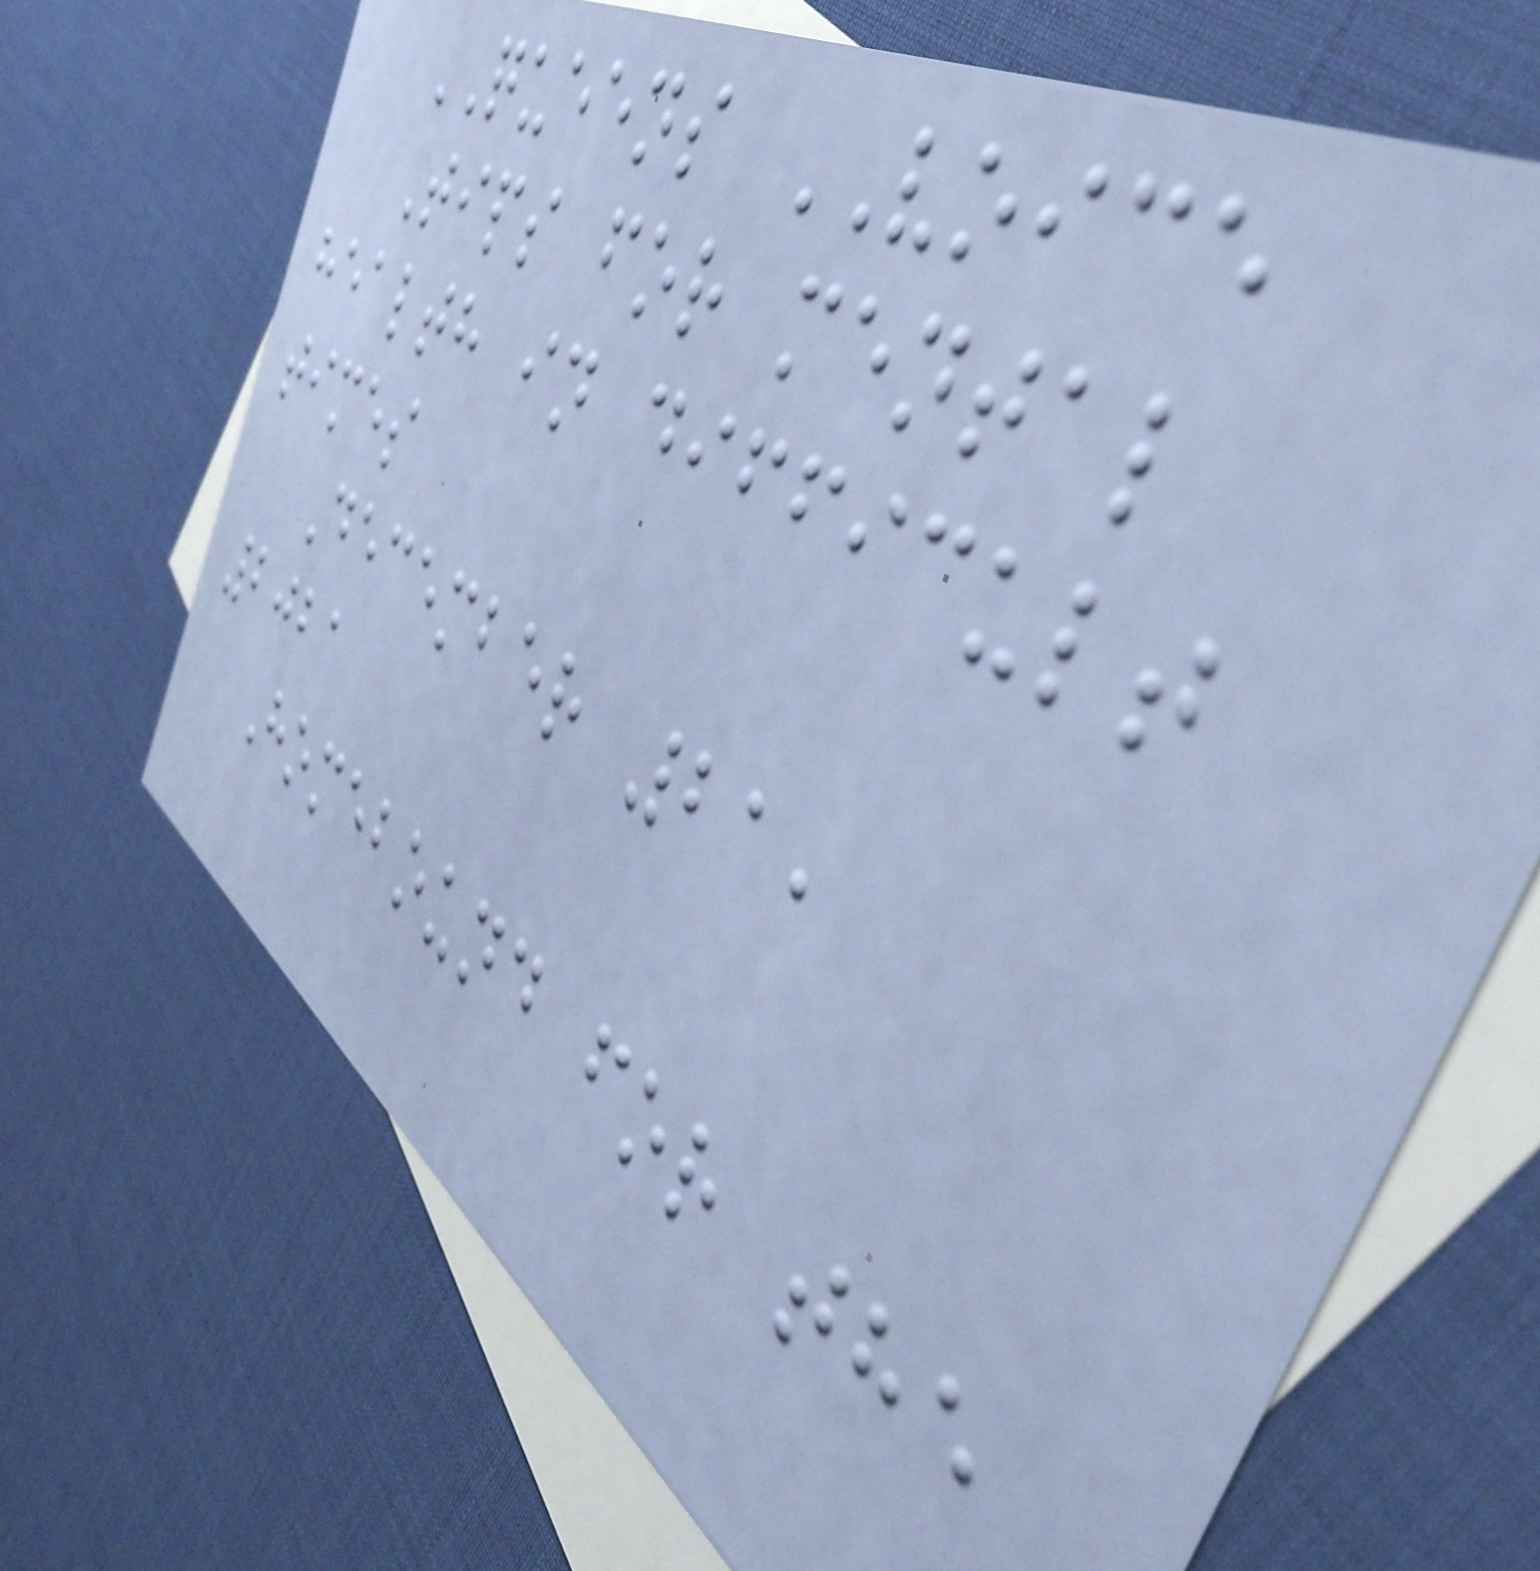QUEENS VOICE
Tips for mental
health in difficult
times
December 21,
2021
Homebound for the
